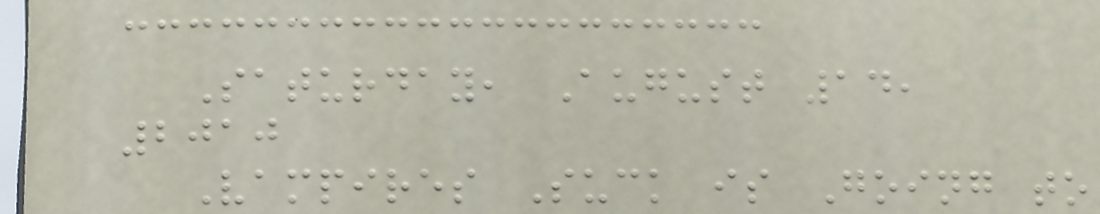Saturday, August 14,
2010
Vampires Suck is Going to
